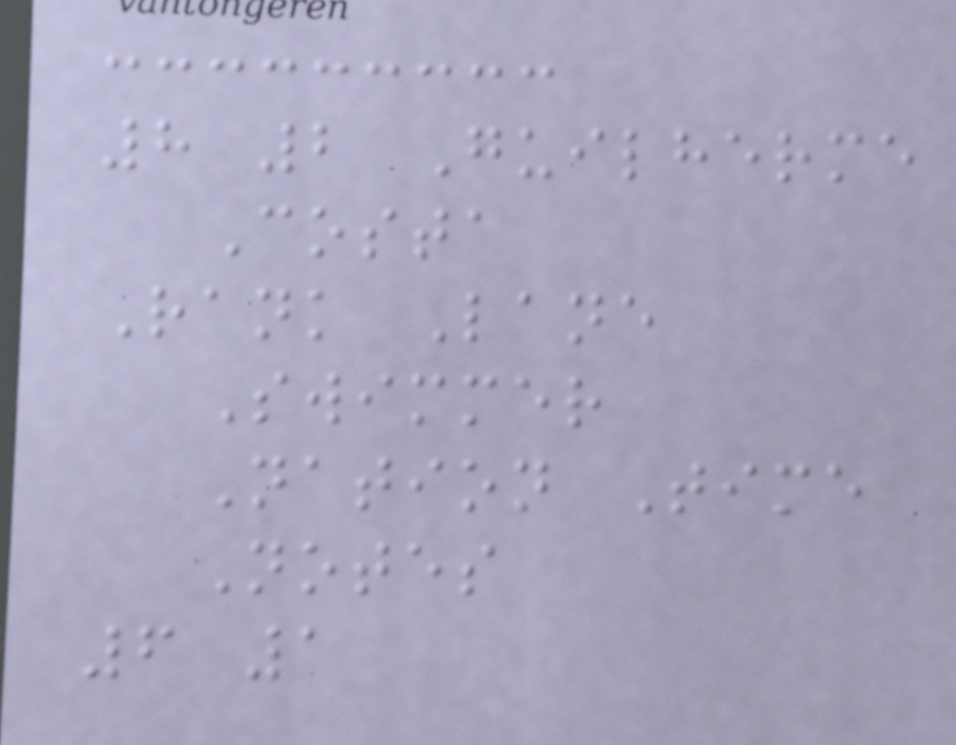8 2 Guilherme
Costa
Rank Lane
Swimmer
Nation Time
Notes
6 1
